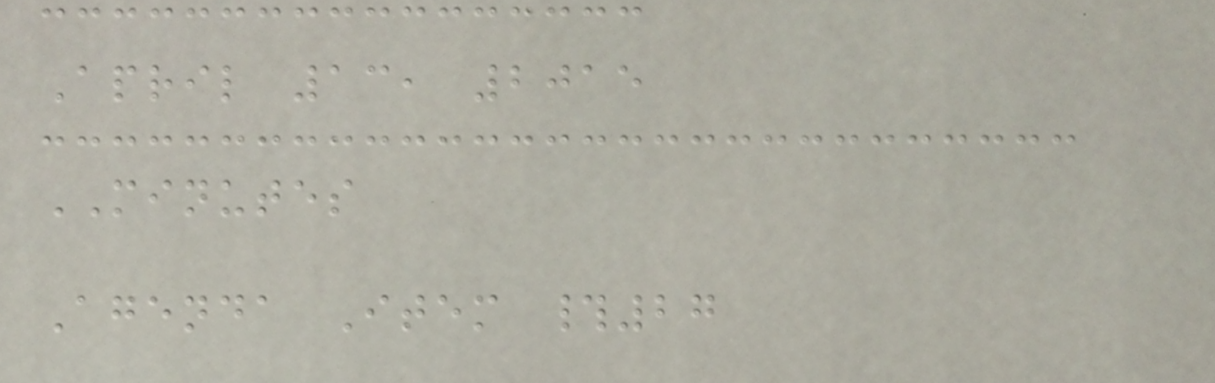April 13, 2015
MINUTES
Agenda Item #27
